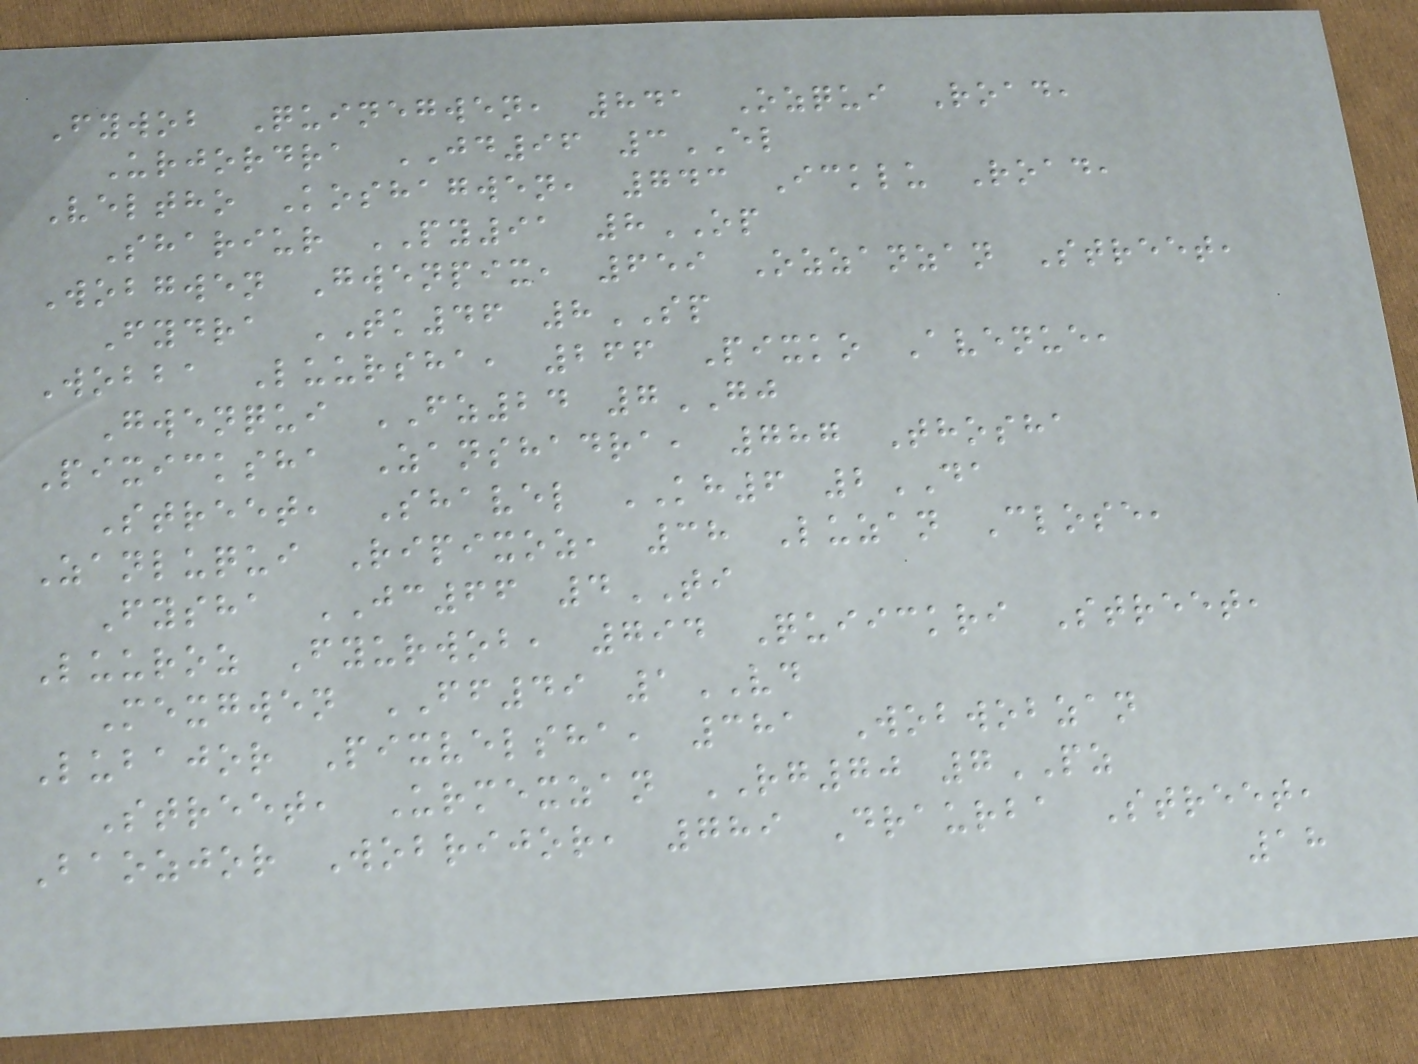Fywob Quinegwen, 841 Ozqui Road,
Urjordra JD96 3EL
Veltho Koshagwen, 743 Icklu Road,
Shariur PY91 8OP
Wobgwen Gwenpix, 659 Ozzanzan Street,
Fydra TK46 8SP
Wobba Luursha, 266 Pixko Avenue,
Gwenqui FZ24 7GJ
Pixicksha Zanshadra, 787 Thosha
Street, Shavel KH6 2DA
Zanluqui Ripixoz, 38 Luzan Close,
Fysha JC66 4TI
Luuroz Fyurwob, 794 Quiickri Street,
Mexgwen FF49 1VD
Lubajor Pixvelsha, 381 Wobwobzan
Street, Urmexzan RG70 7PZ
Baozjor Wobrijor, 789 Draurba Street,
18
